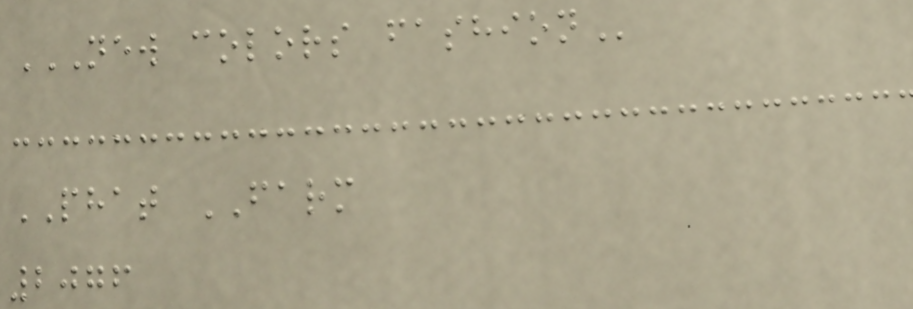NEW COLORS FASHION
PHAT FARM
2076
